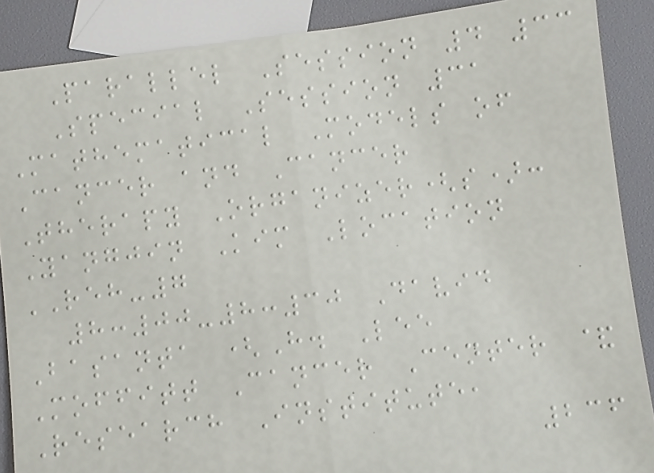Parallel Session 4 33
Special Session 31
Mathematical Models of
Cancer and Cancer
Therapy Organizer(s):
Yangjin Kim Location
REH-7
8:00-8:30 David
Basanta (H. Lee
Moffitt Cancer Center &
Research Institute,
236
